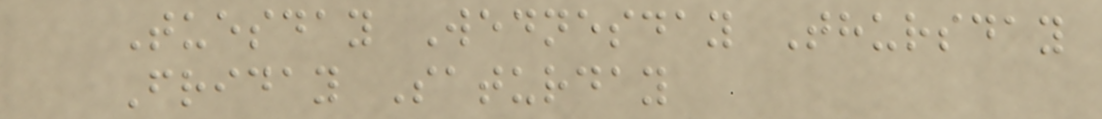Tuesday Wednesday Thursday
Friday Saturday
